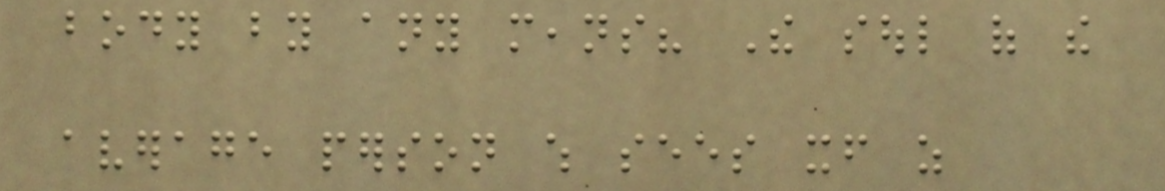body by any means? The soul of the
average person which sees itself as
